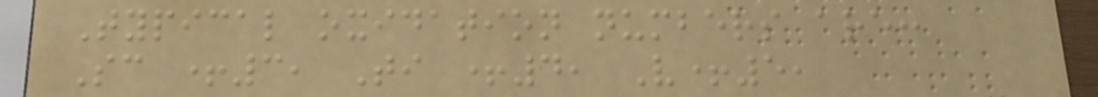Typical oxidation numbers are:
Sc +3, Ti +4, V+5,
